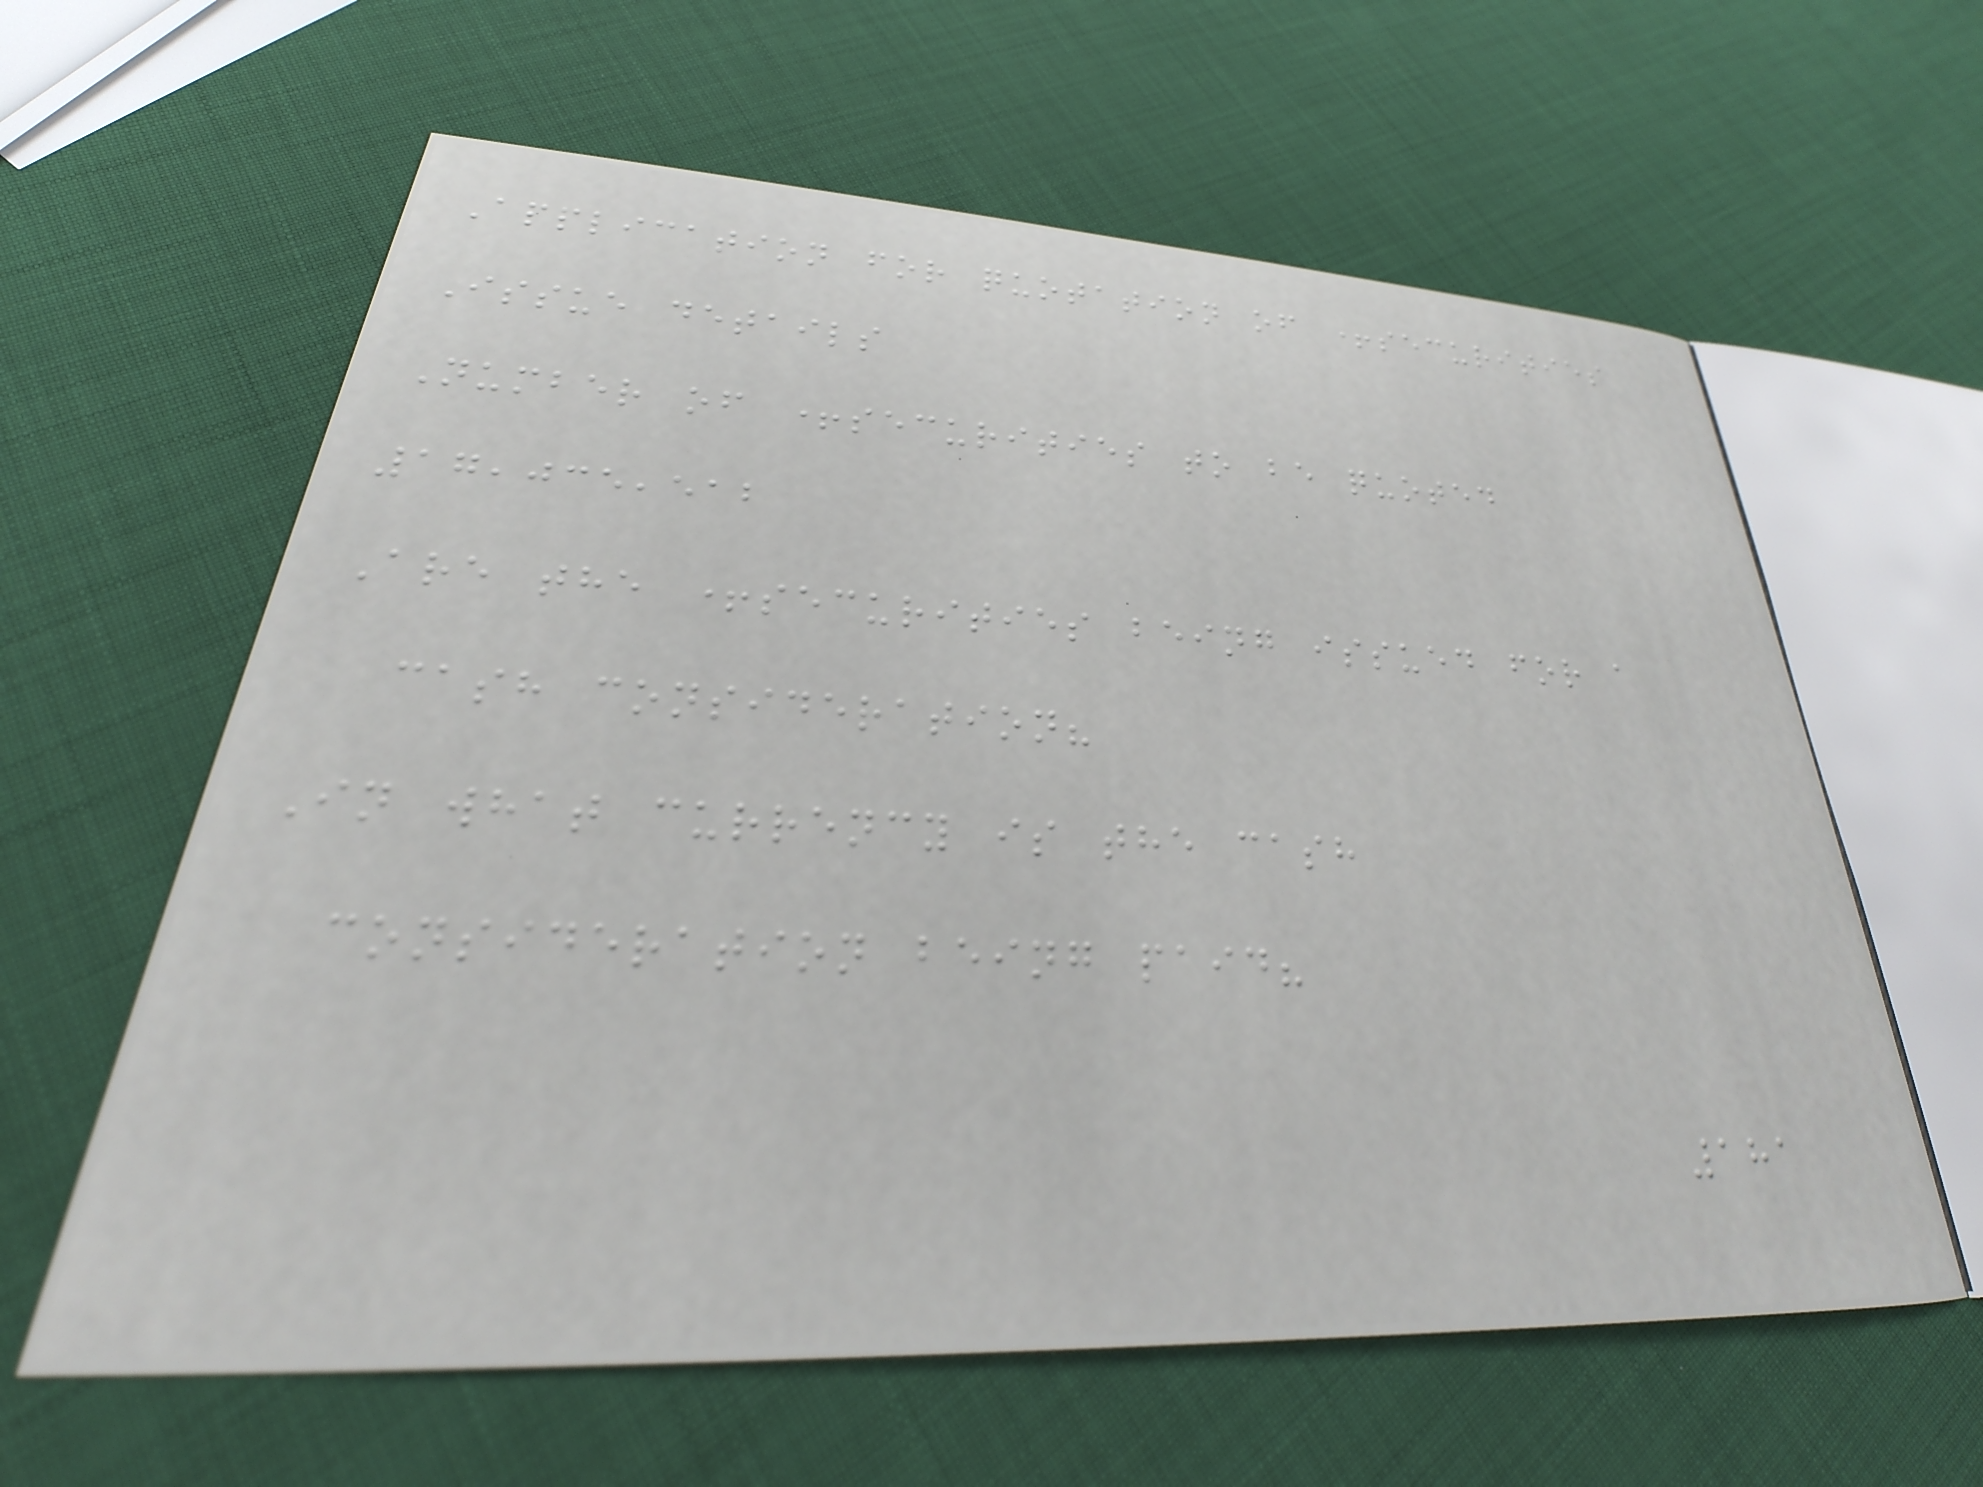Application for quotation of +securities
Issue details
Number of +securities to be quoted
17,035,512
Are the +securities being issued for a
cash consideration?
In what currency is the cash
consideration being paid?
181
